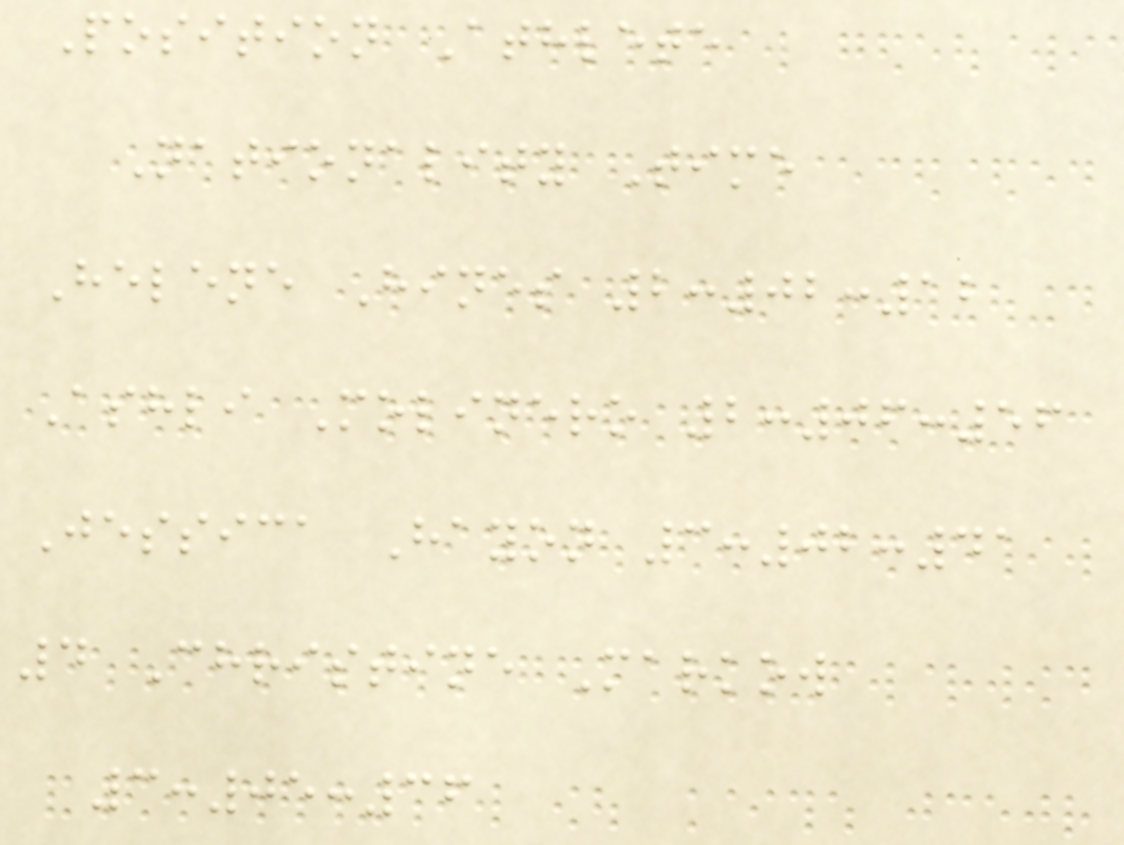Position Athlete
Nationality Time
Helene Hines 2:02:12
Ashli Molinero 2:06:56
Jessica Hayon 3:02:41
4 Christine Markow
3:05:36
